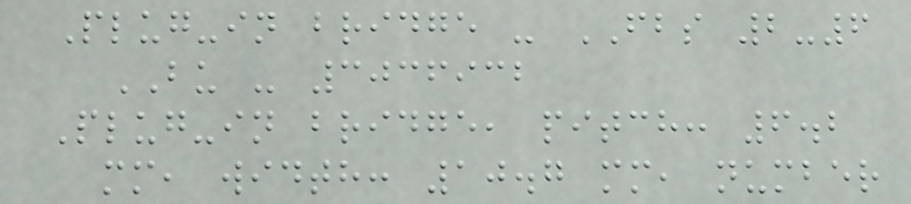Plug-in bridge - FBS 2-6
BU - 3036932
Plug-in bridge, pitch: 6.2
mm, width: 10.7 mm, number
